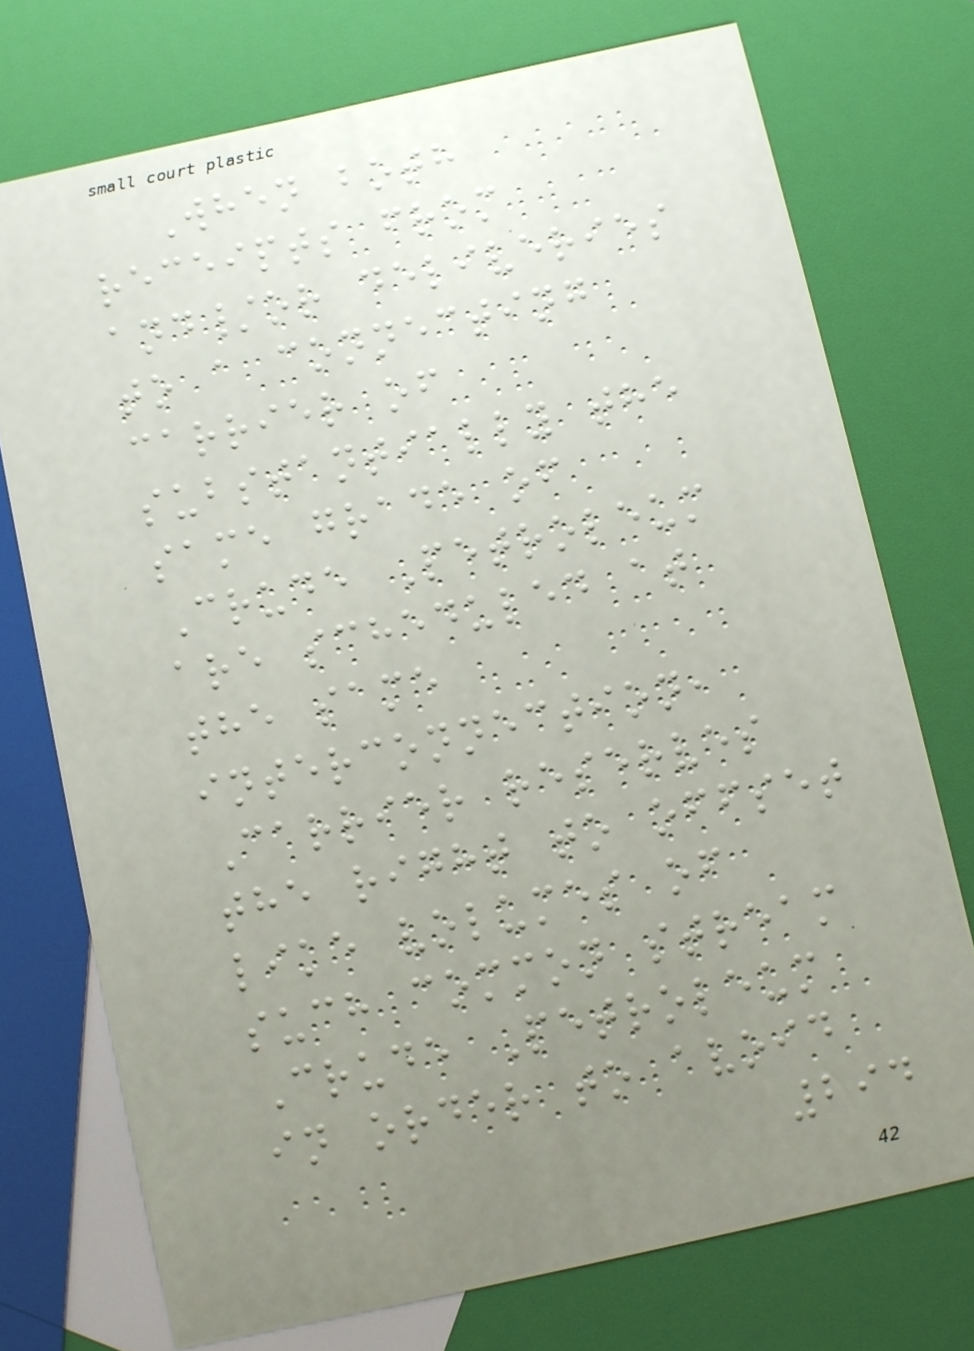When both
receipts from
and/or deliveries
to a connecting
carrier of
substantially the
same grade of
Crude Petroleum
are scheduled at
the same
interconnection,
Carrier reserves
the right to offset
like volumes of
such common stream
Crude Petroleum
in order to avoid
294
